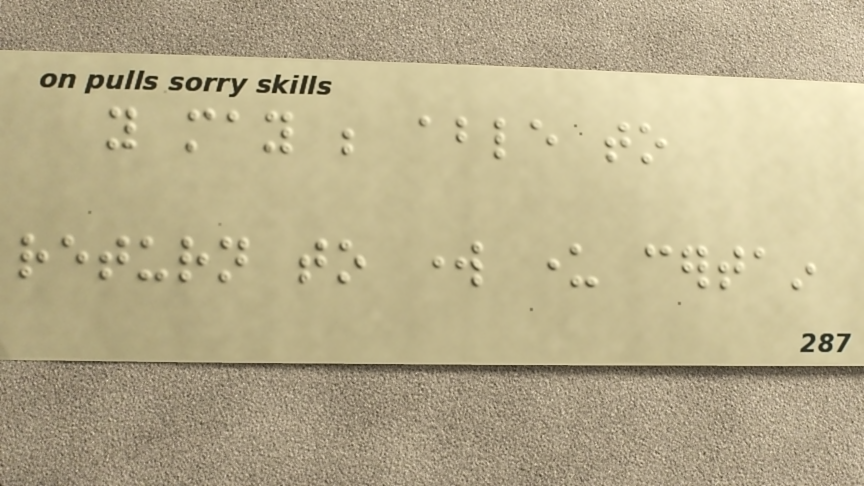you may be able to
return to work under certain
